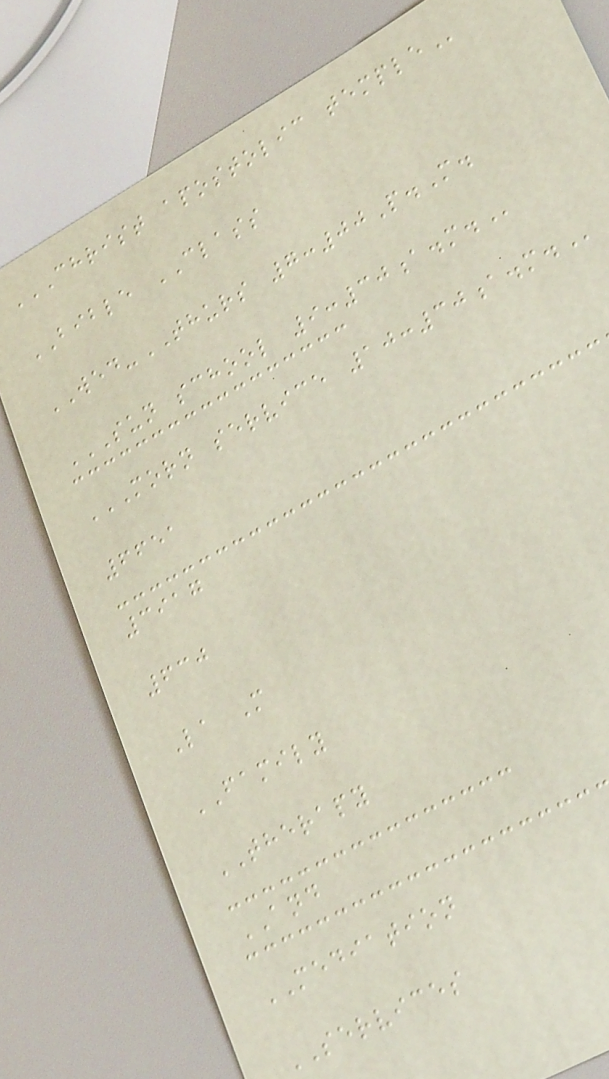CHRIST APOSTOLIC TEMPLE
BIBLE CLASS
WED-THURS 7:00P.M.
SUN SCHOOL 9:30A.M.
MORN SERVICE 10:30A.M.
6651
3917
630
La M
FAMILY
THERAPY
AND
MEDIATION
SERVICES
